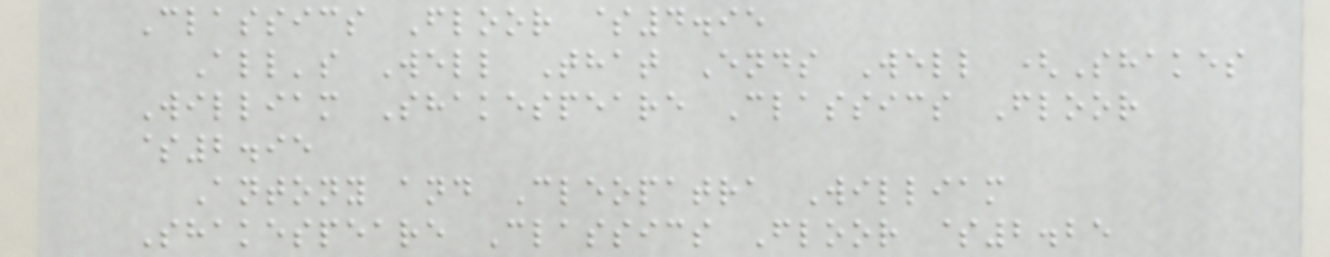Classics Floor $4.95
All's Well That Ends Well (Shakes
William Shakespeare Classics Floor
$2.95
Antony and Cleopatra William
Shakespeare Classics Floor $2.25
